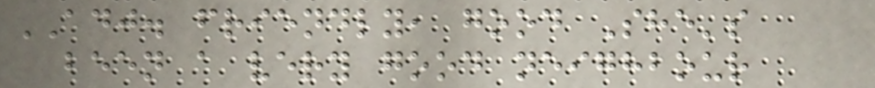ADJ. friendly, good She's
been a very good neighbour
